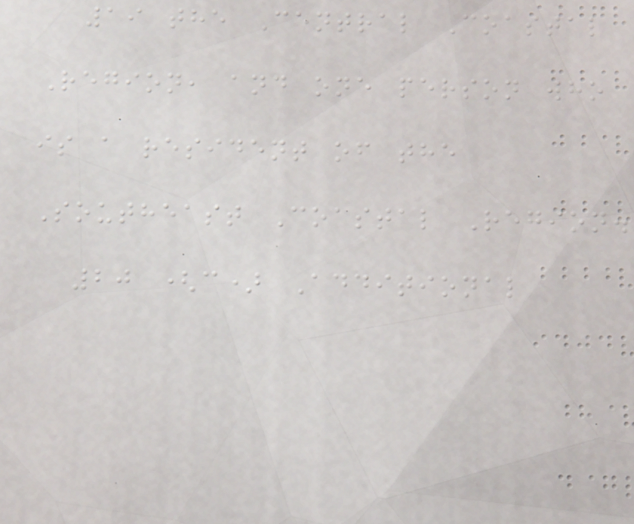19 the Central Coastal
Region, and one person who
is a resident of the
Southeast Coastal Region.
20 (c) Additional
